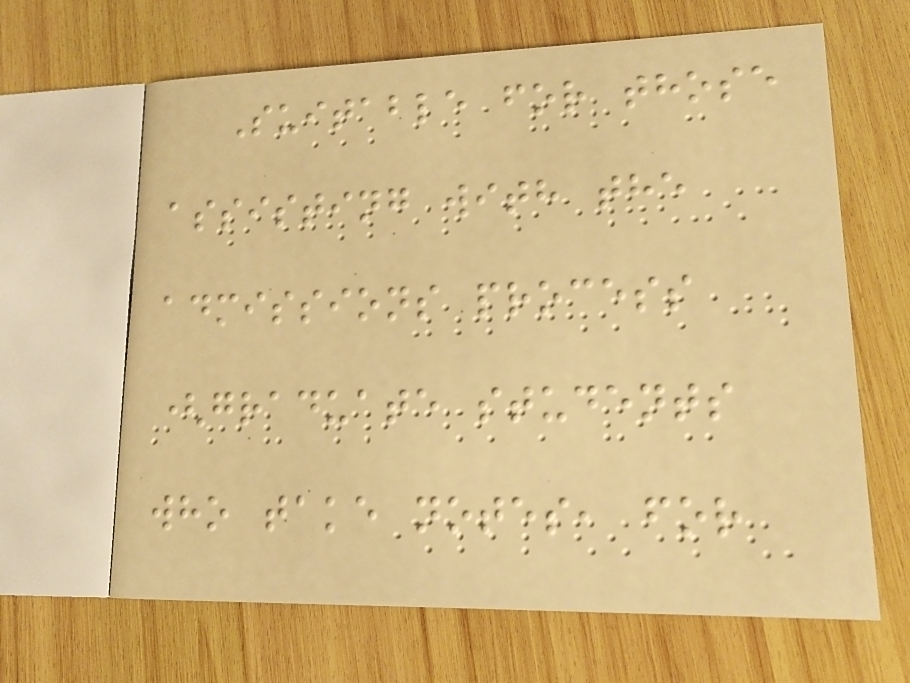Suitable for those
assisting with the
admissions process
(graduate students
who take notes, for
